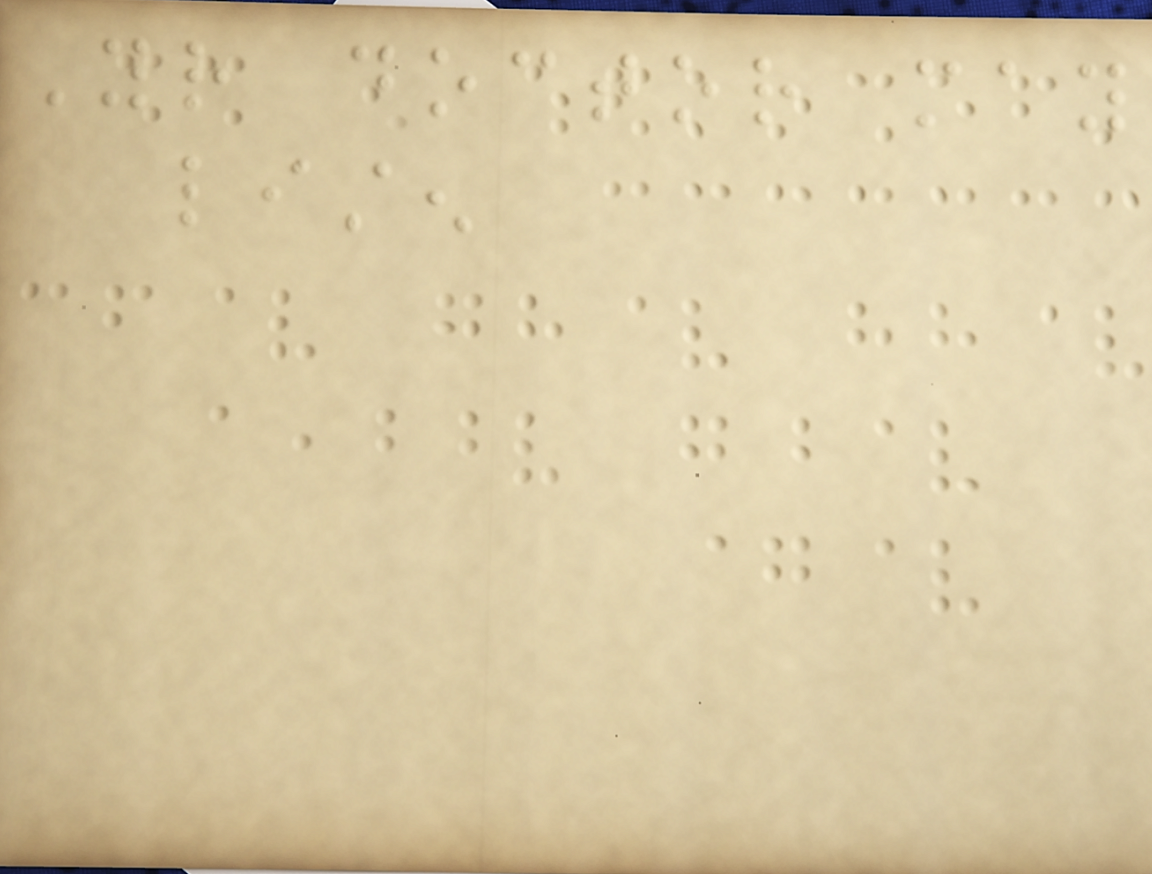Your doctor may
listen
